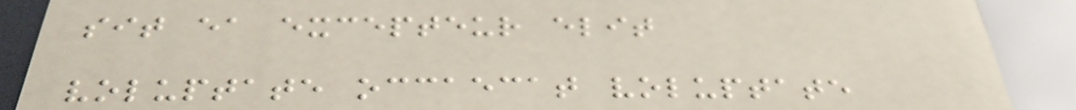sit ea excepteur elit
voluptate occaecat voluptate
